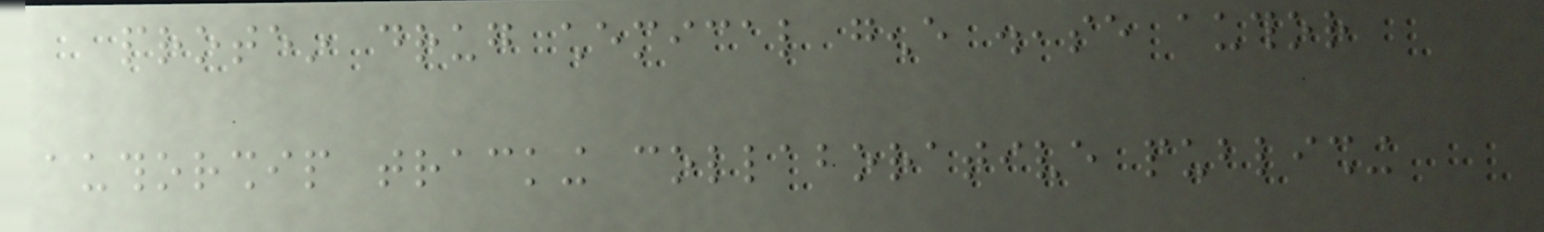protein drug chemical gene disease author
authorship tracking collaborative publishing
